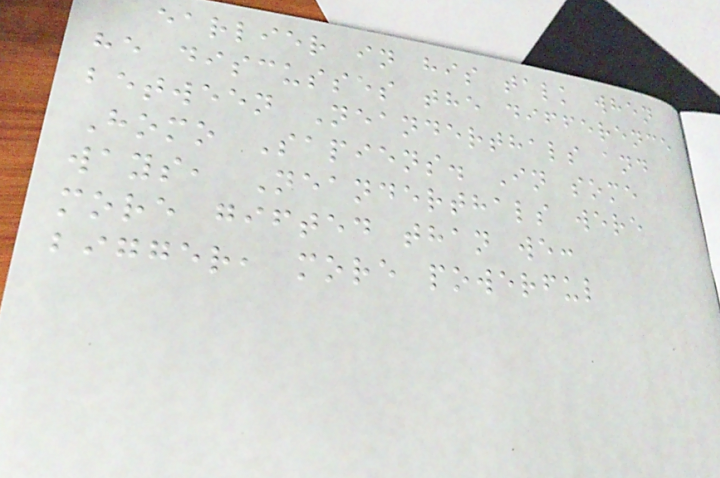earlier in his talk when
he discusses the difference
between Neanderthals and
Homo Sapiens. In some
ways, Neanderthals were
more gifted than we:
bigger, more powerful
